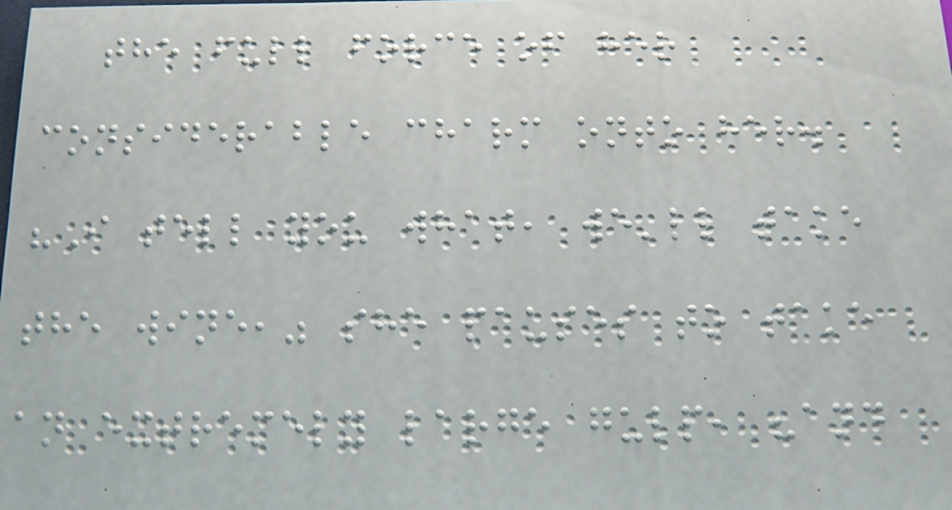the full force of her
considerable charm onto her.
"I tell you what, we'll take
the wine," she pauses to take
an extremely large gulp, "and
